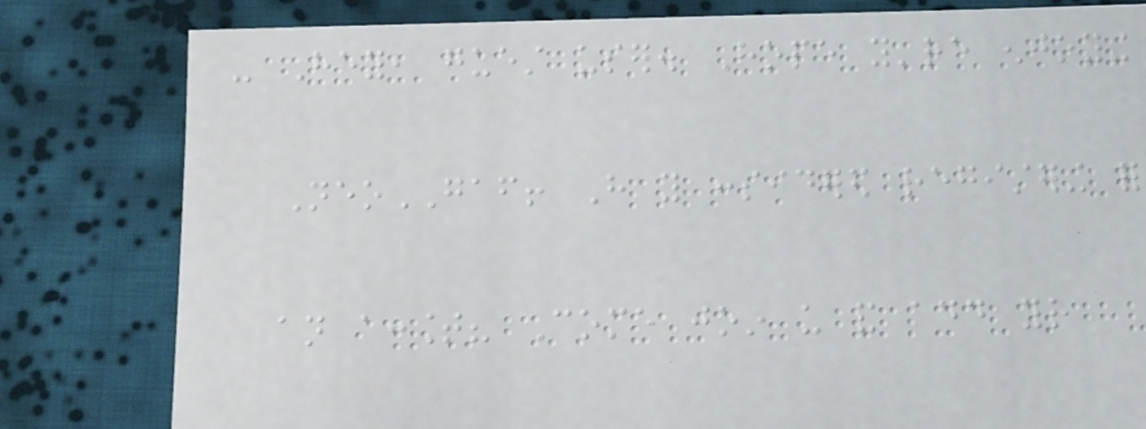- Hey, guest user. Hope you're enjoying
NeoGAF! Have you considered registering for
an account? Come join us and add your
